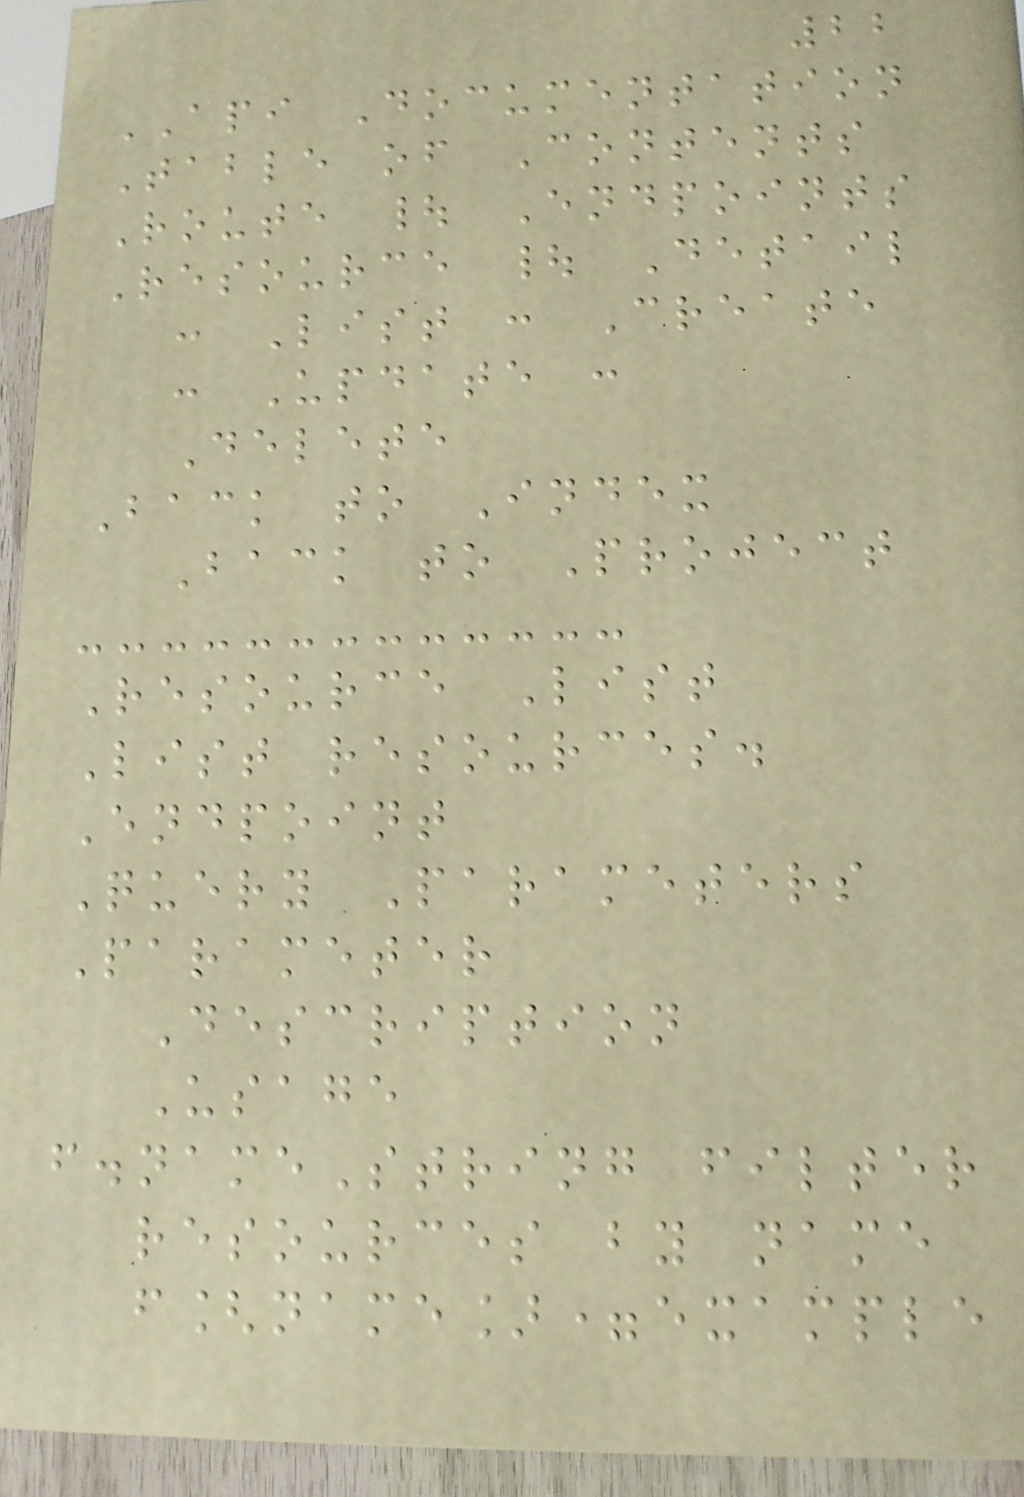22
API Documentation
Table of Contents
Route | Endpoints
Resource | Detail
: List : Create
: Update :
Delete
Back to Index
Back to Project
Resource List
List resources.
Endpoint
Query Parameters
Parameter
Description
Usage
f.nameString filter
resources by name
f[name]=example
